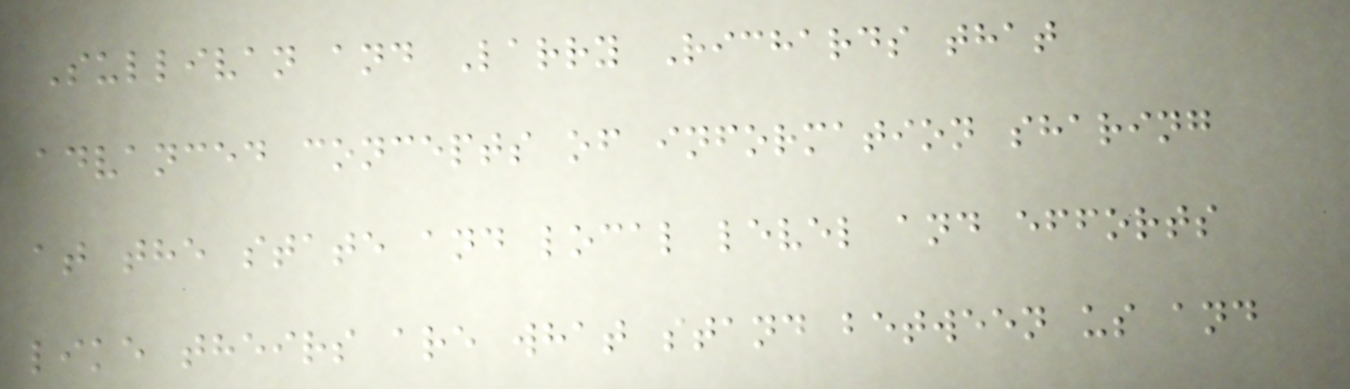Sullivan and Larry Richards that
advanced concepts of information sharing
at the state and local level and efforts
like theirs are what stand between us and
